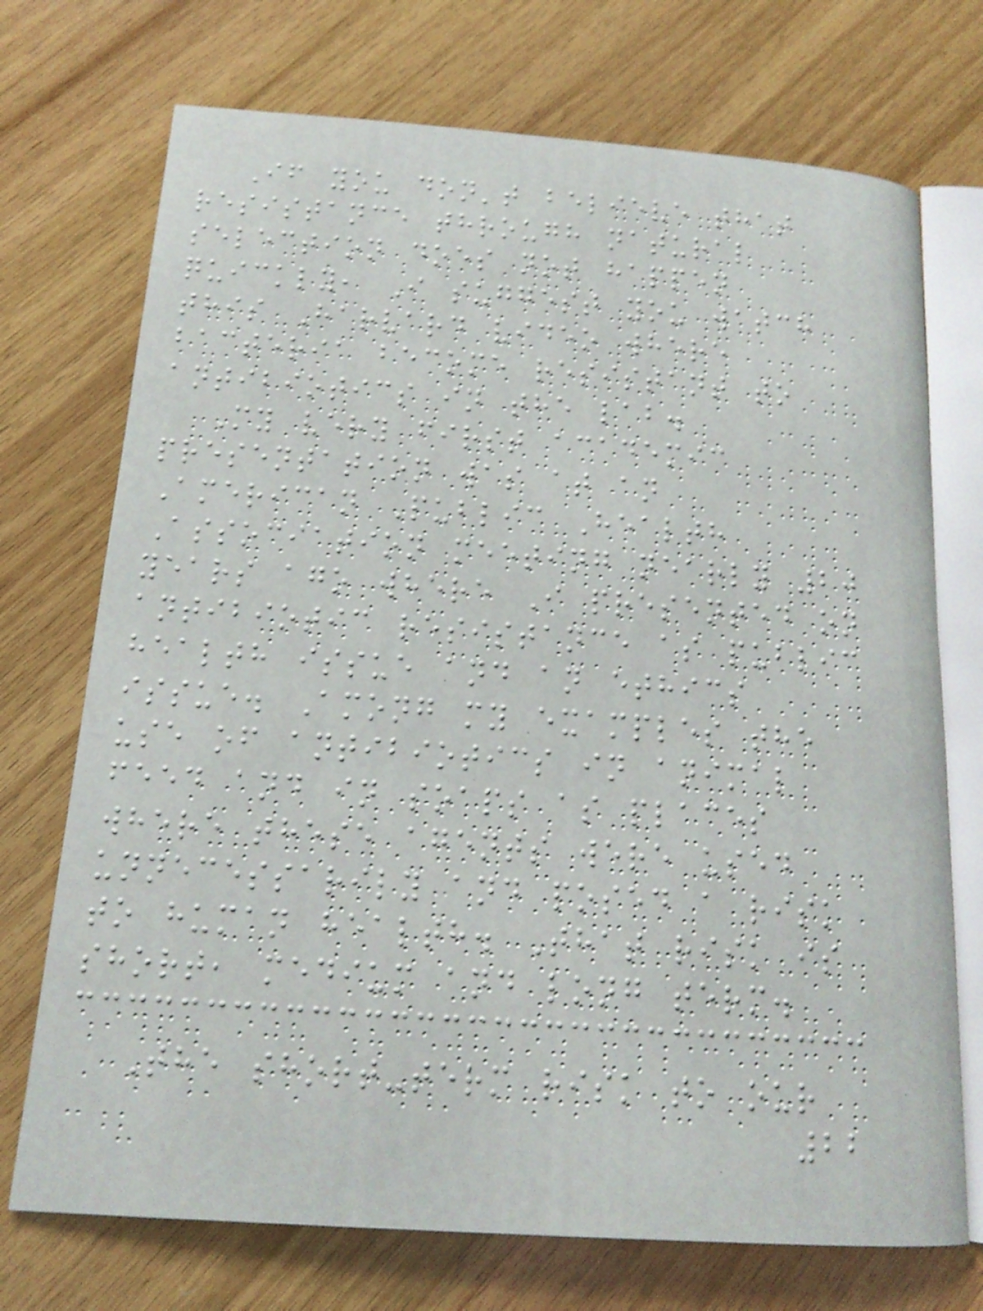If you don't believe that
resistance through natural
selection does not happen
quickly, I suggest you watch
this Harvard video where
bacteria become resistant to
antibiotics in the lab.
My very first academic
presentation was at an
American Public Health
Association meeting nearly 20
years ago where I presented on
antibiotic resistance as public
health issue and an ethics
issue. Among my examples the
use of antibiotics in animal
feed and in soaps as places
where these agents were used
unnecessarily and posed a risk
to human health. That risk is
short, medium and long term.
The short-term risk to our
22
